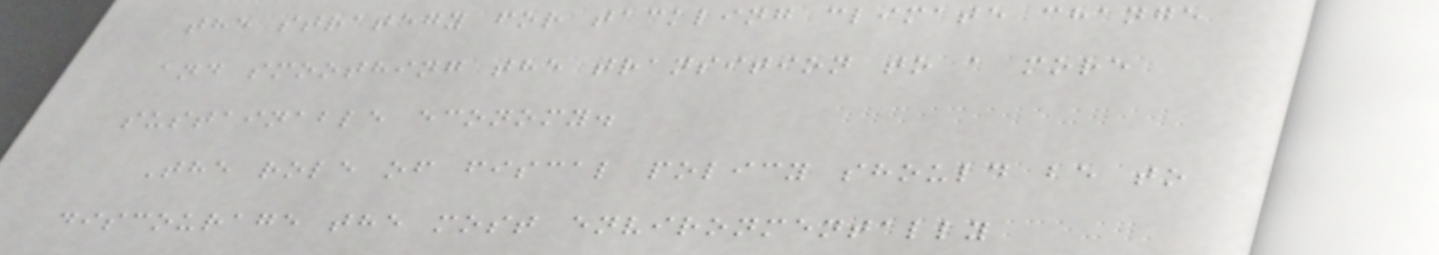the strategy for tackling climate change
and smoothing the transition to a more
sustainable economy.
The role of fiscal policy should be to
discourage the most environmentally
